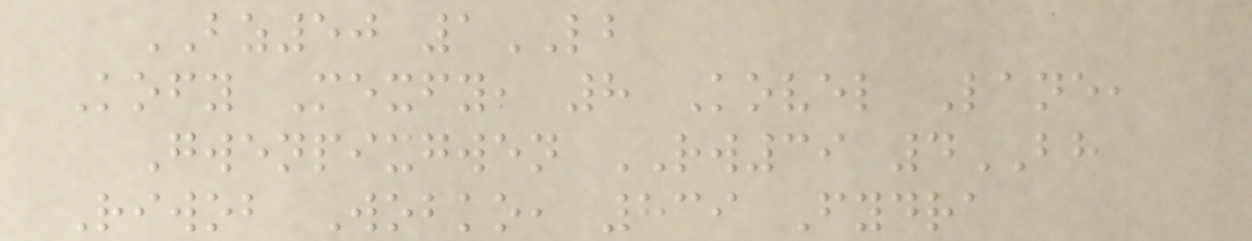BZ50 1LB
Kofy Mexfy, 8 Kovel Lane,
Gwenpixgwen RW39 4BH
Riwob Wobko, 839 Fydra
